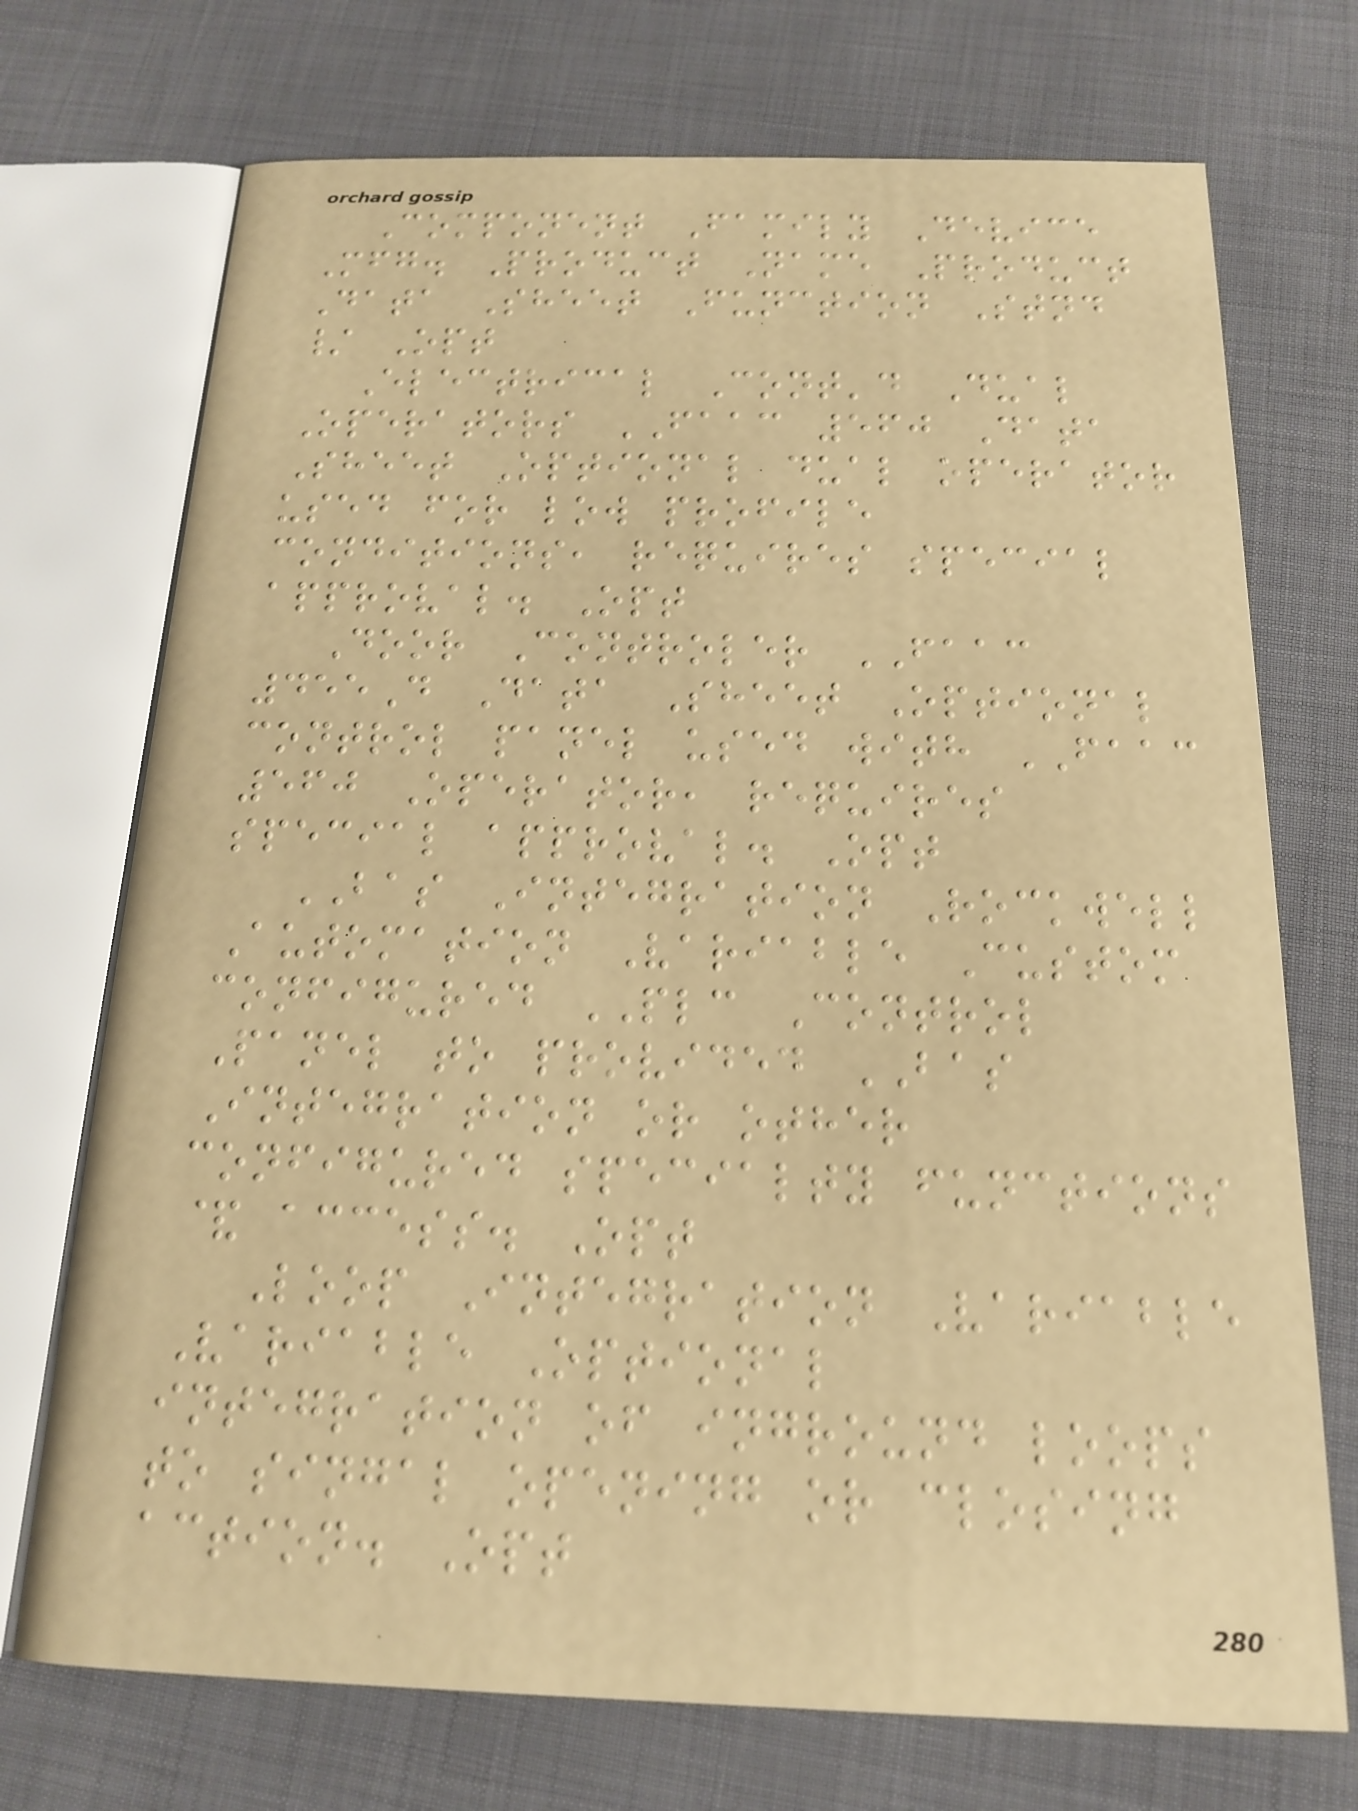Component Family Device
Mfg. Product Name Product
Data Sheet Function Stnd
/ Opt
Electrical Cont'd Dual
Operators FAAC 560 Data
Sheet Optional dual operator
used for low profile
conditions, requires special
approval. Opt
Door Controler FAAC
455D Data Sheet Optional
control panel used with FAAC
560 Operator, requires
special approval. Opt
BAS Integration Rockwell
Automation Variable Custom
configured PLC Control
Panel to provided BAS
Integration or other
configured specialty functions
& access. Opt
Loop Integration Variable
Variable Optional
integration of inground loops
to singal opening or closing
action. Opt
